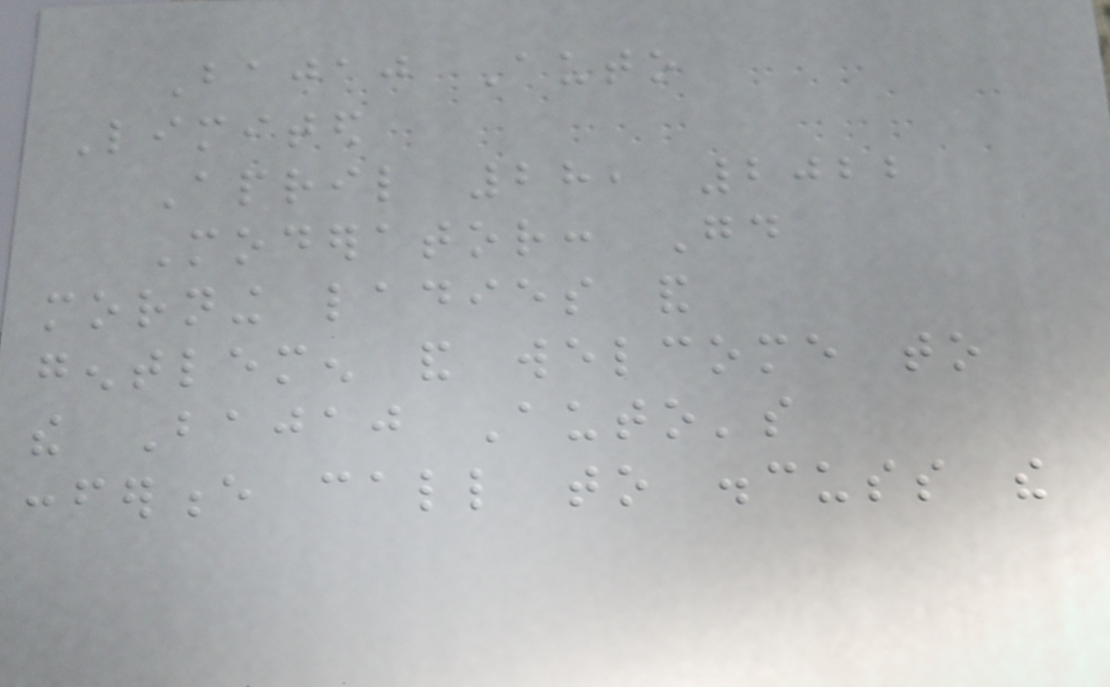Bajaj Auto
Limited
April 28, 2022
Moderator: Good
morning ladies and
gentlemen and welcome to
the Bajaj Auto's
conference call to discuss the
